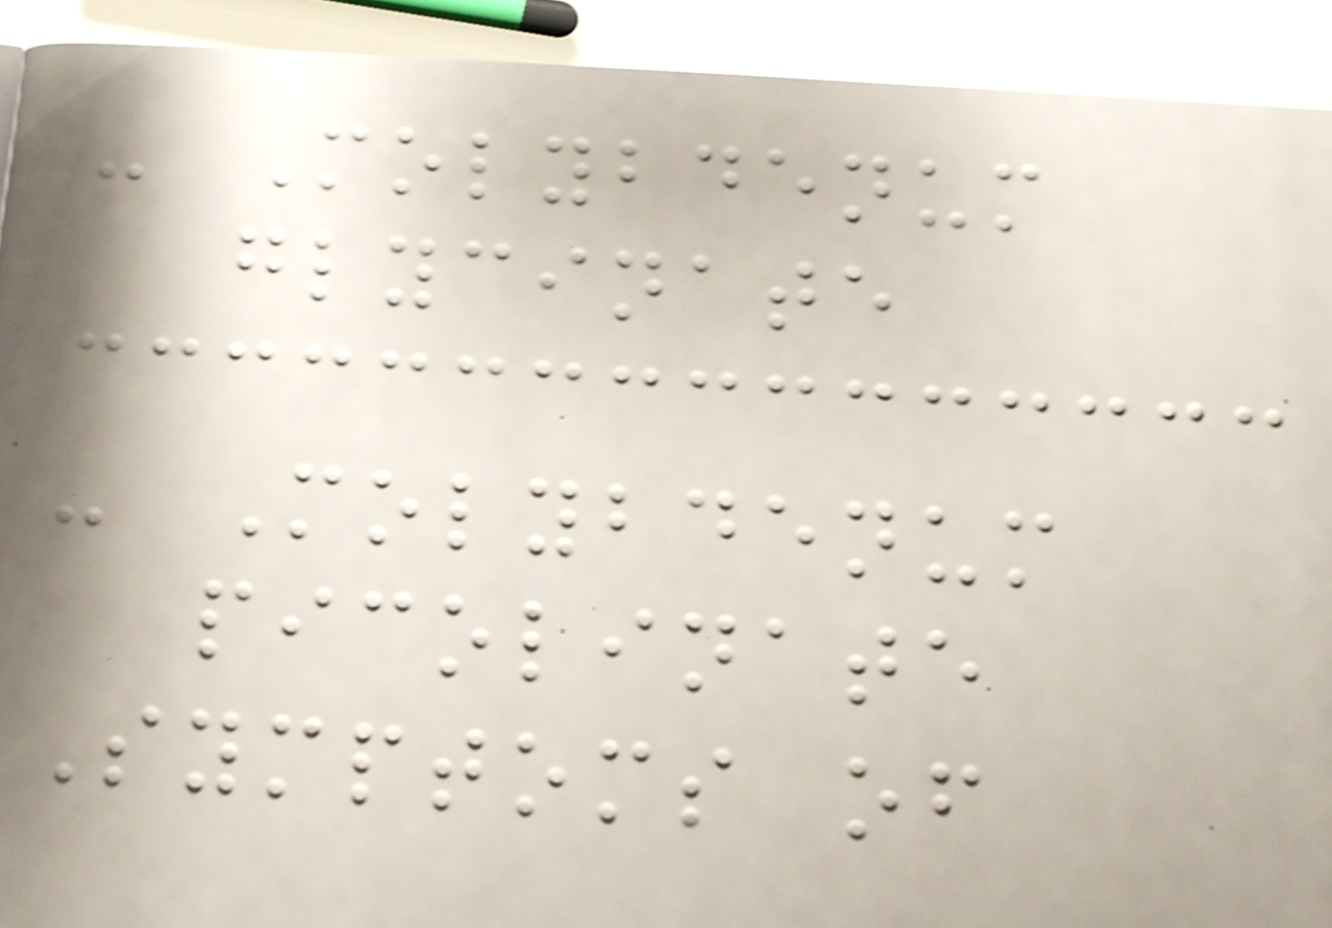- Molybdenum
glycinate
- Molybdenum
picolinate
Symptoms of
